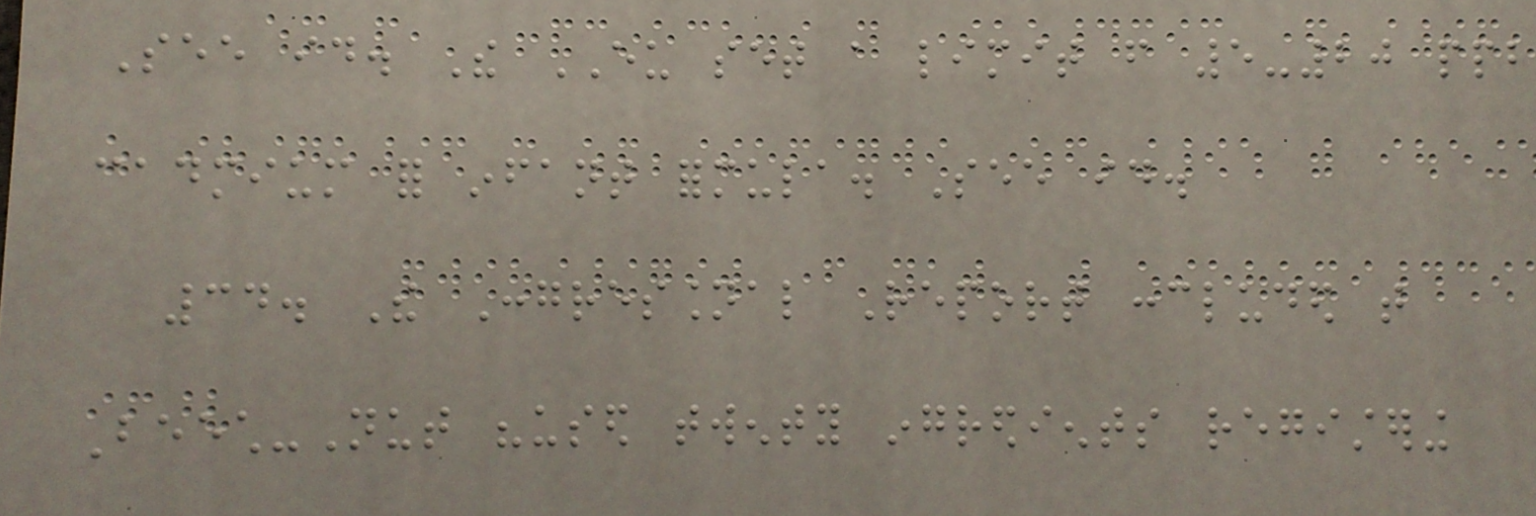See id. The EU set a limit from 5-20 ppb
cadmium for infant formula. See id.
34. The Congressional Report concluded that
Beech-Nut "used twenty ingredients registering
